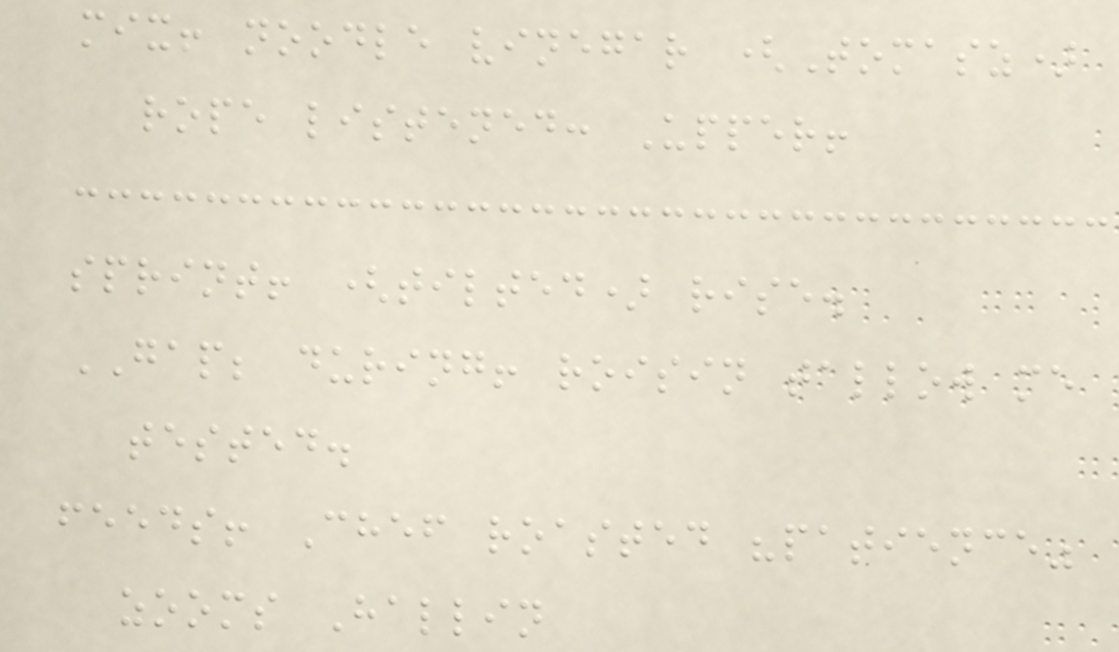mix! noodle vinegar (Tomasz)
rope listened: Upper!
sprint! (tilted) rise.
GAP; during! roisin tallow me
tested.
feeds! Chef roasted "patience"
zooms Hallin
